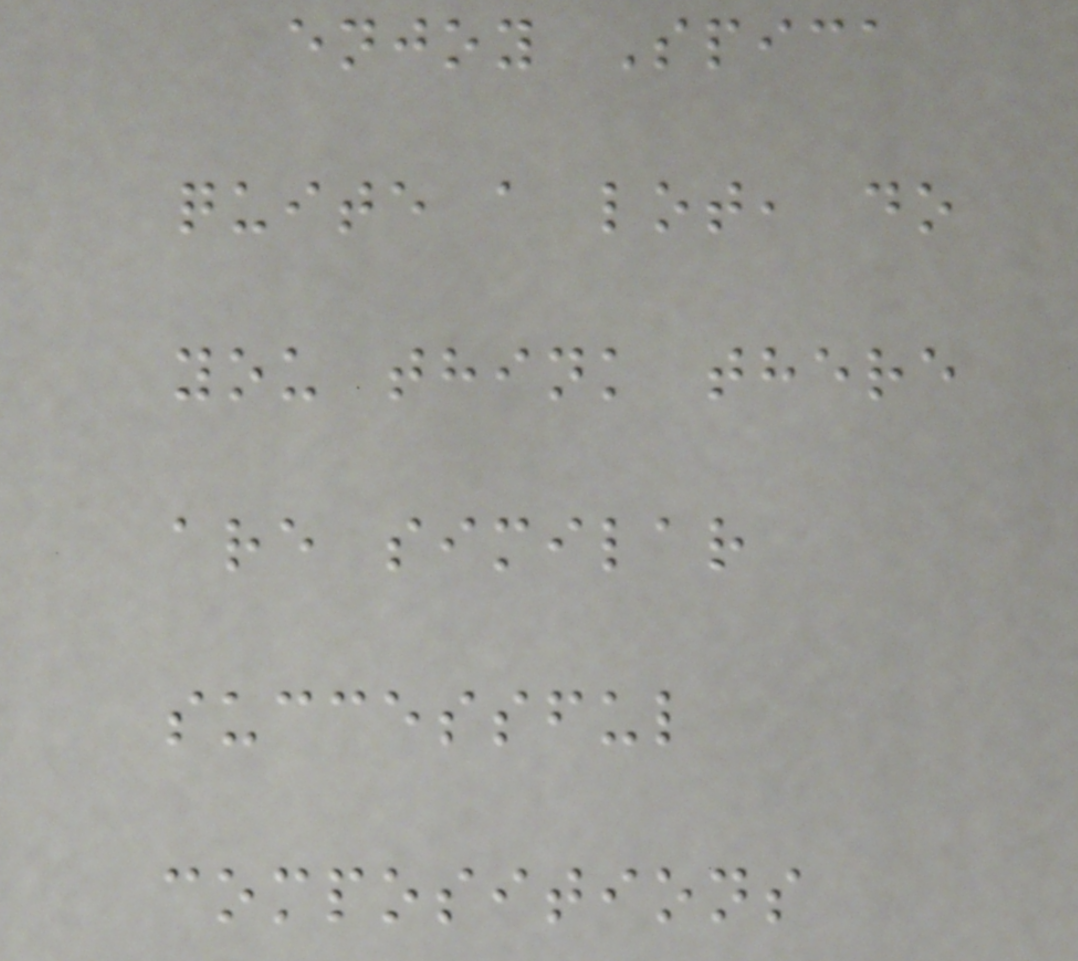enjoy Spica
quite a lot, do
you think there
are similar
successful
compositions
